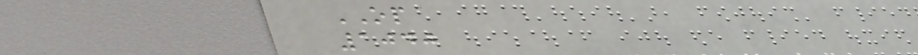OP
1040
